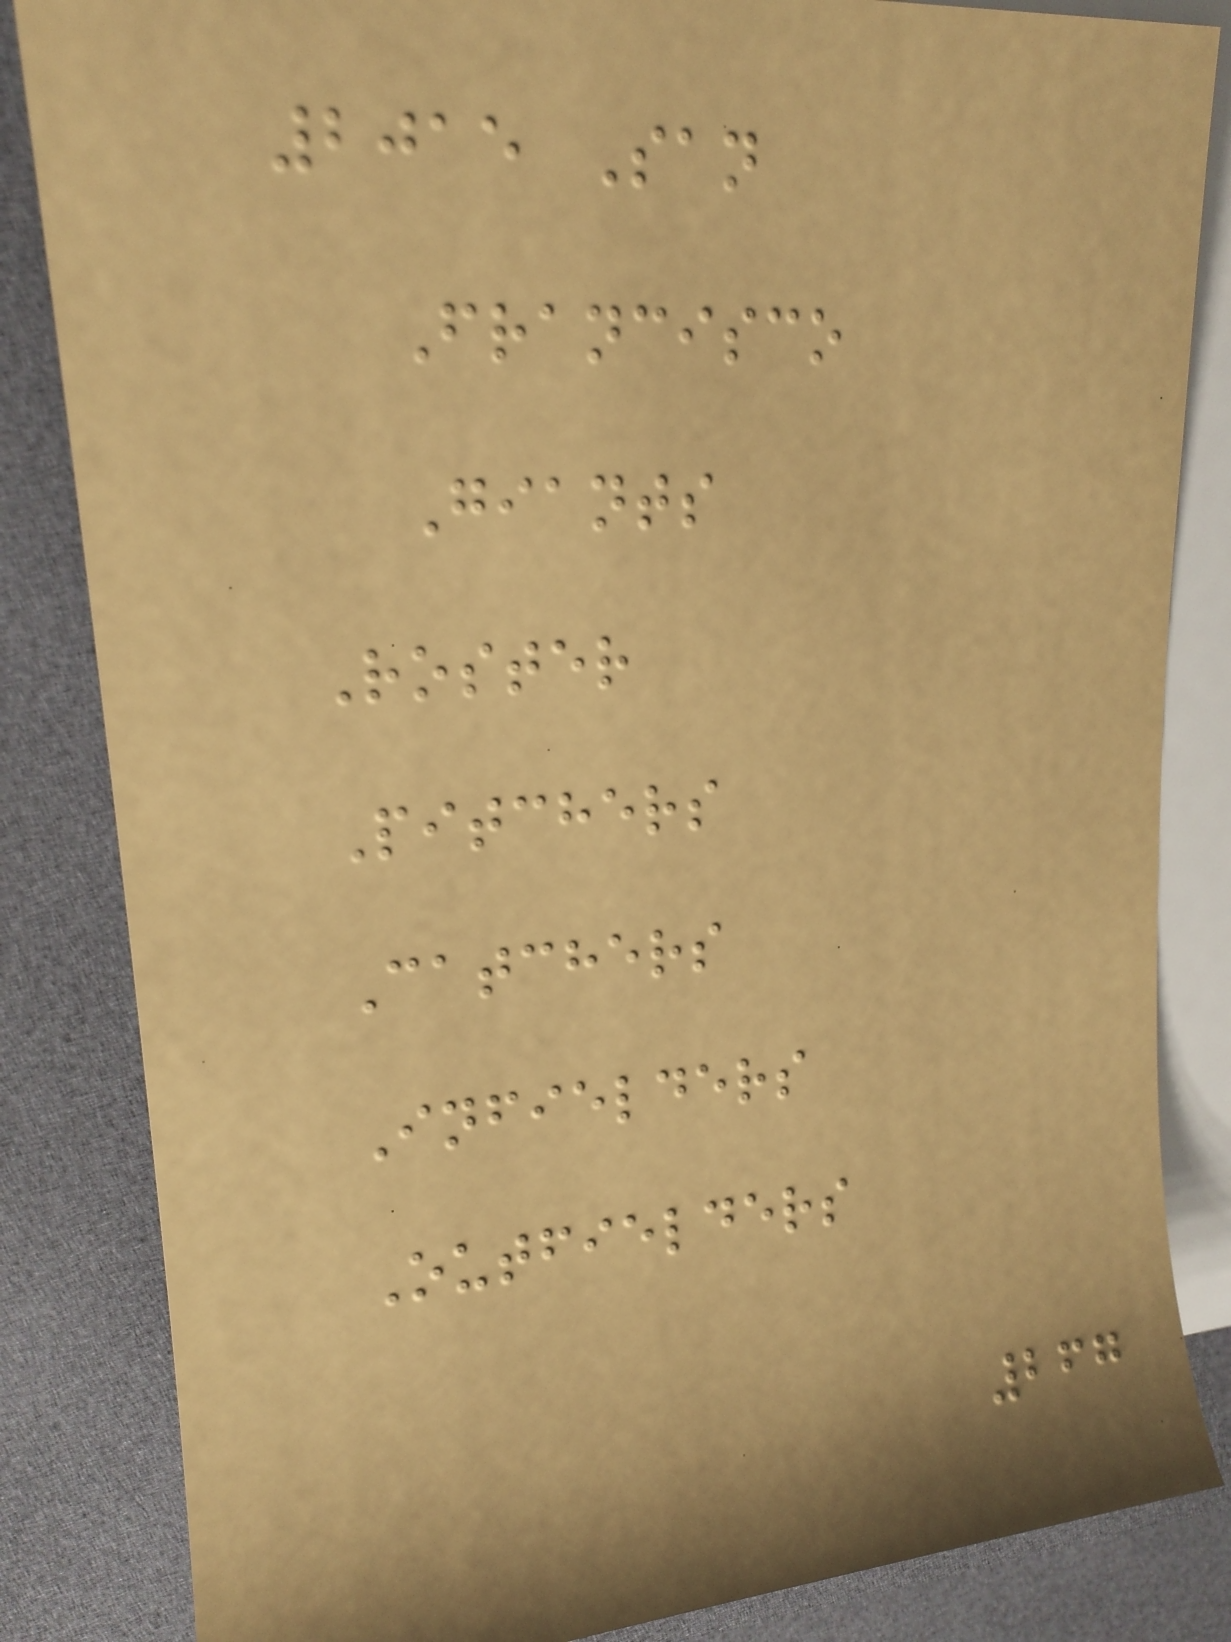2015 San
Francisco
Giants
Roster
Pitchers
Catchers
Infielders
Outfielders
267
